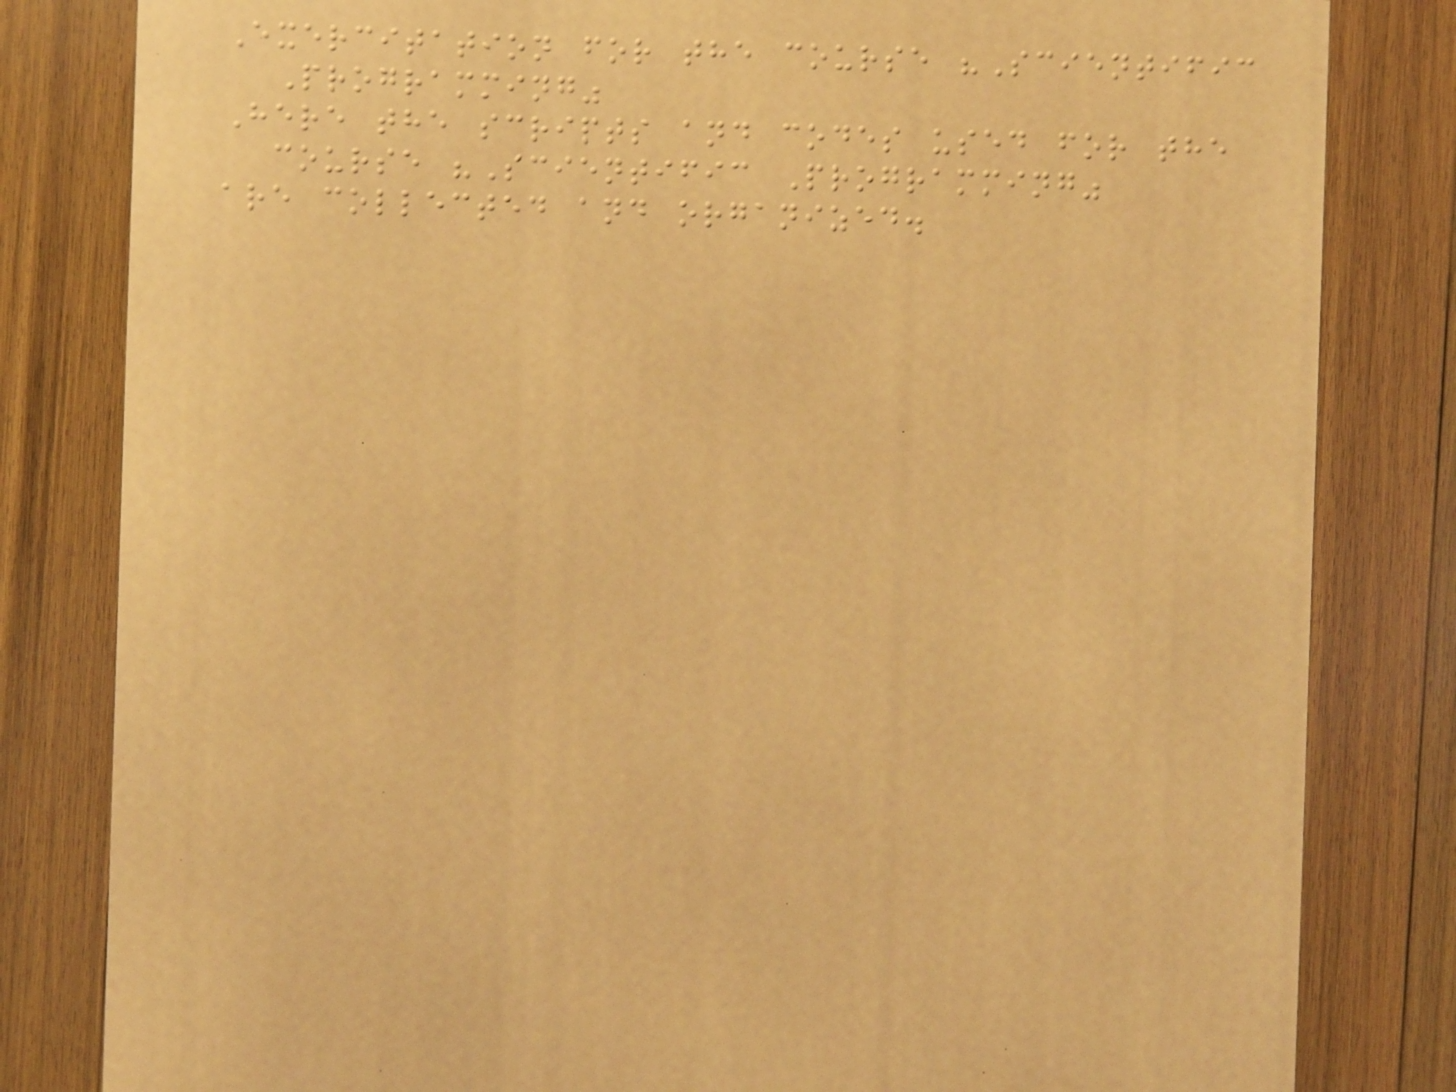Exercitation for the course "Scientific
Programming"
Here the scripts and codes used for the
course "Scientific Programming"
are collected and organized.
